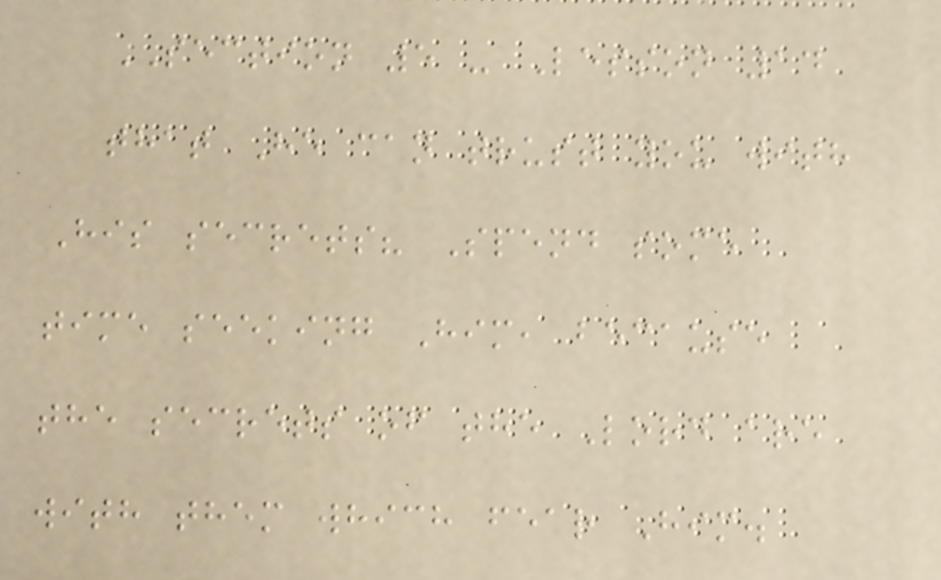SECTION 5 - Lesson 14
that He can trust you with
His secrets? Spend some
time seeking Him, because
the secrets of the Lord are
with them which fear Him.
